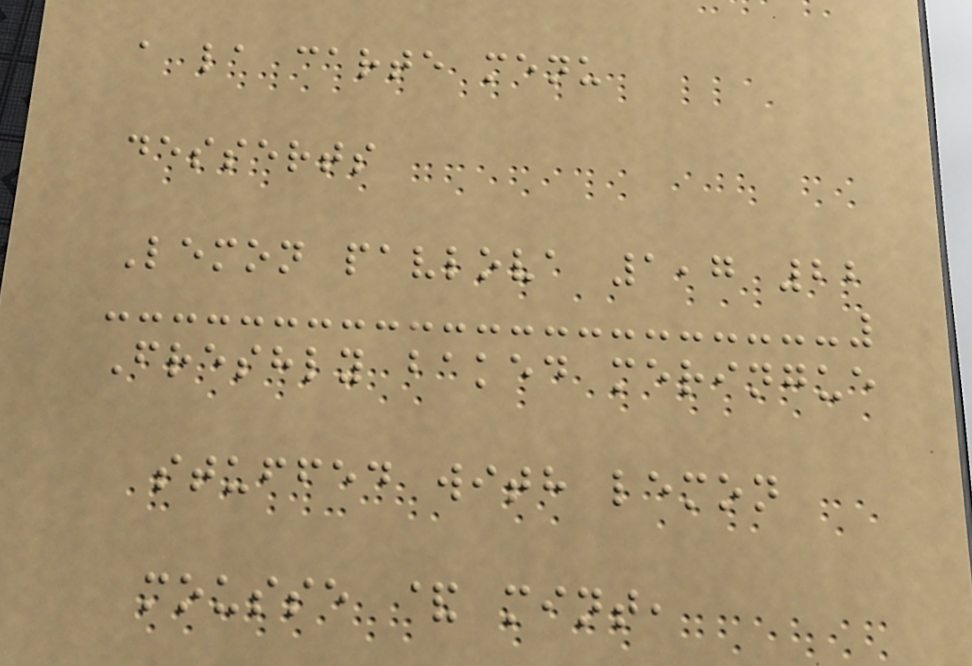a la carte menu
desserts
Lemon pavlova 1,7 22
Freshly baked meringue
stuffed with lemon
mousse & mint,
